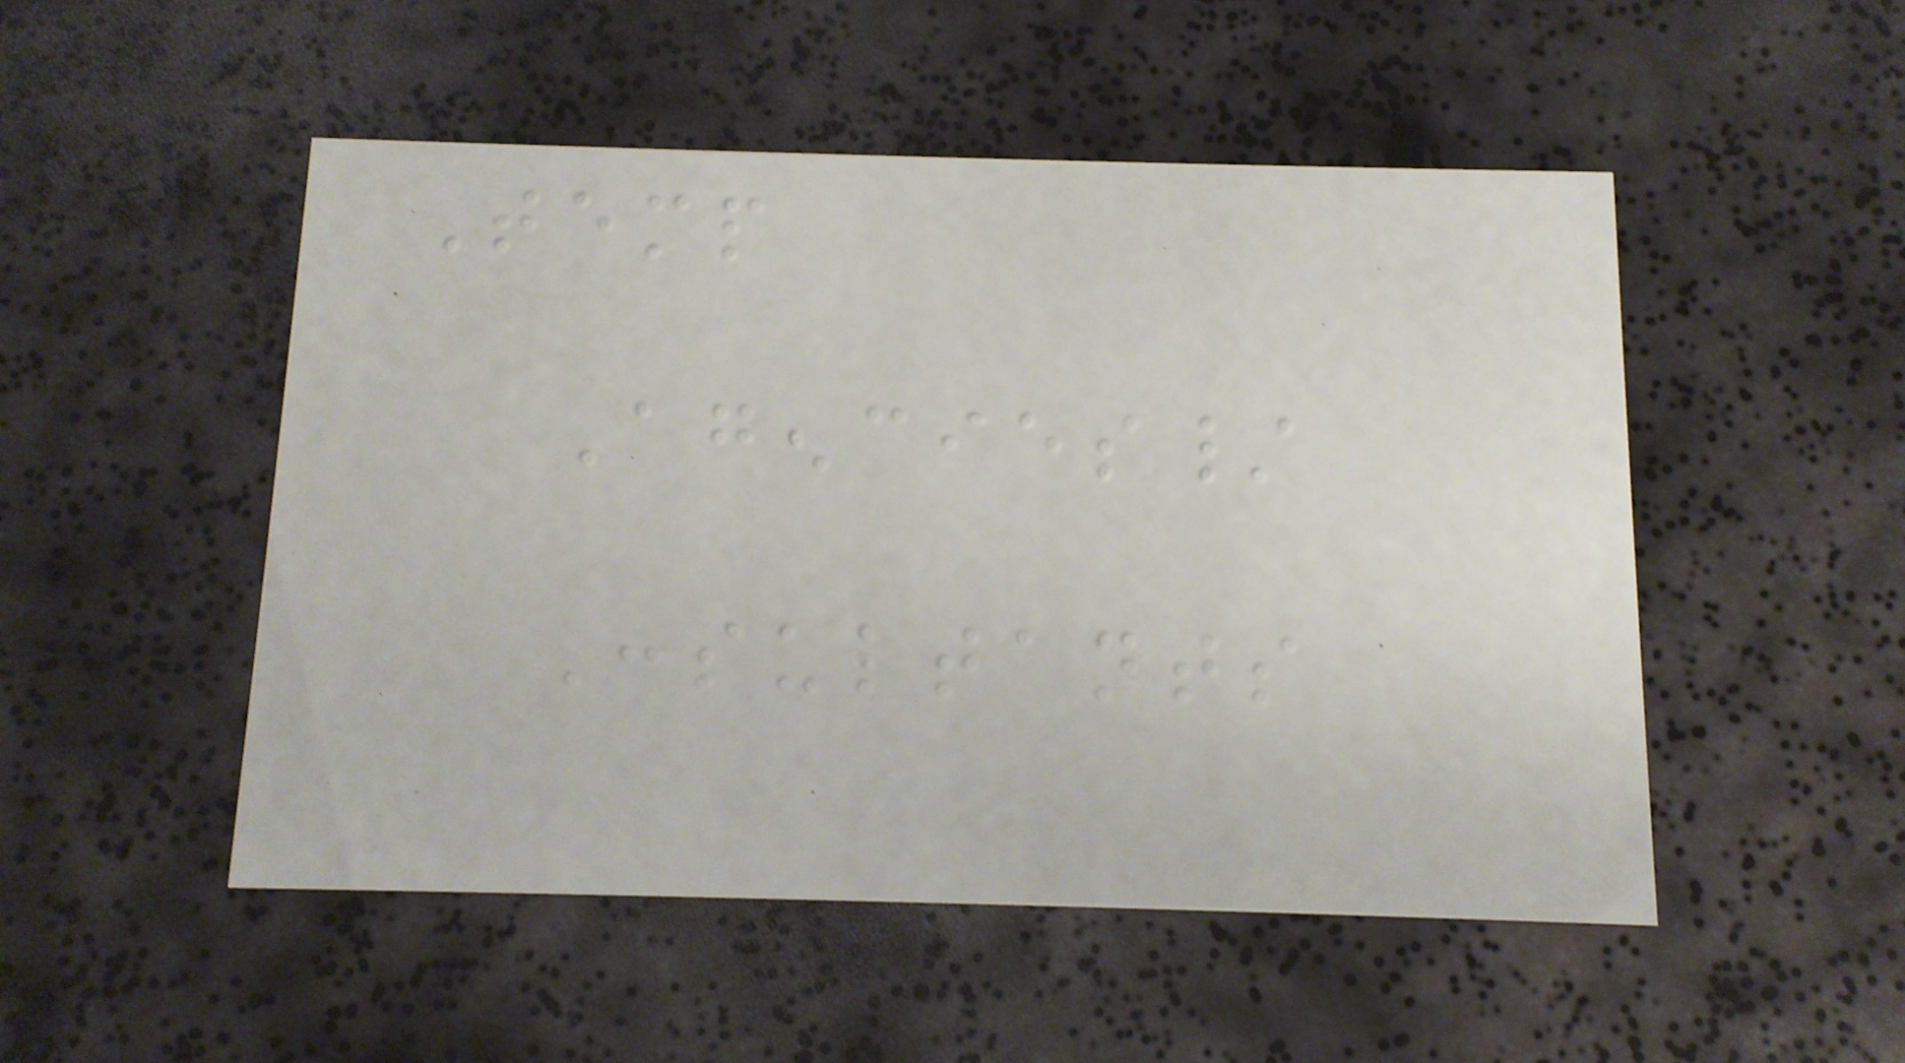Temp
Agencies/
Consultants
